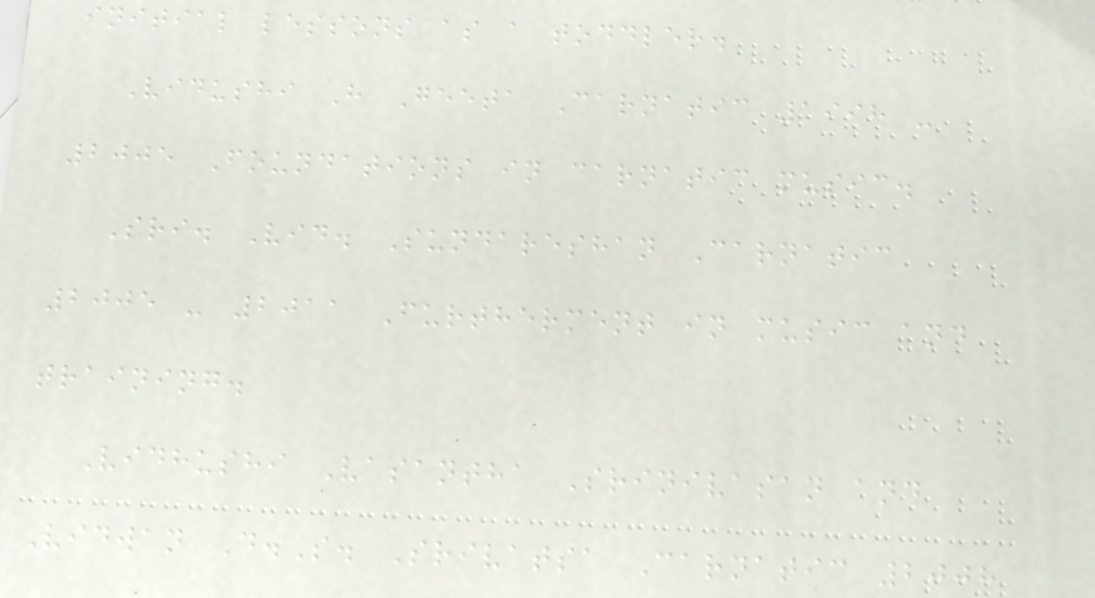initial lessons as a toddler.
Vidushi H Geeta Carnatic 1998 -
2005 Foundations in carnatic music.
Sri. Vid. Sundareshan Carnatic
2005 - 2011 Furtherment in music and
training.
Vidhushi Vasantha Srinivasan and
Vidwan D.S. Srivatsa Carnatic 2008
